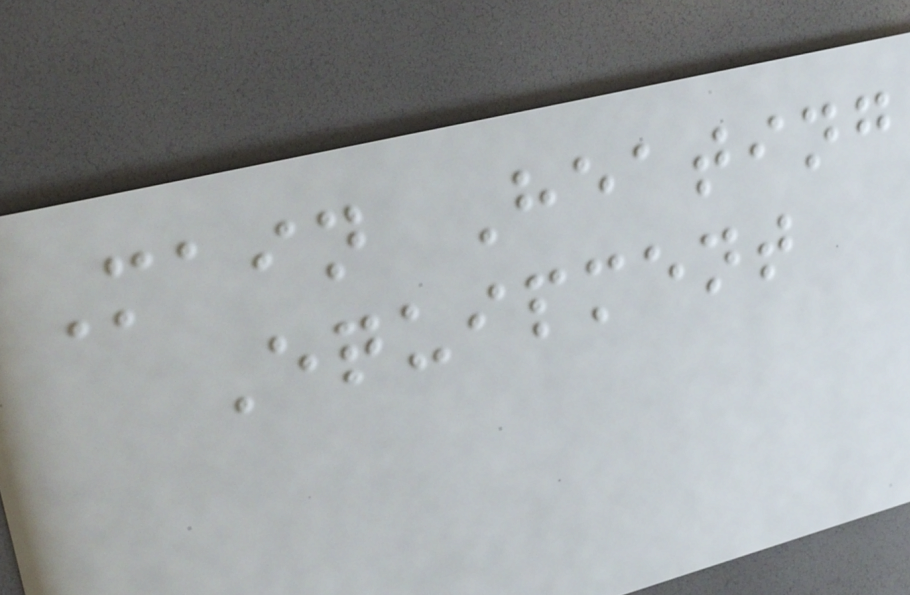Main Heating
Equipment
